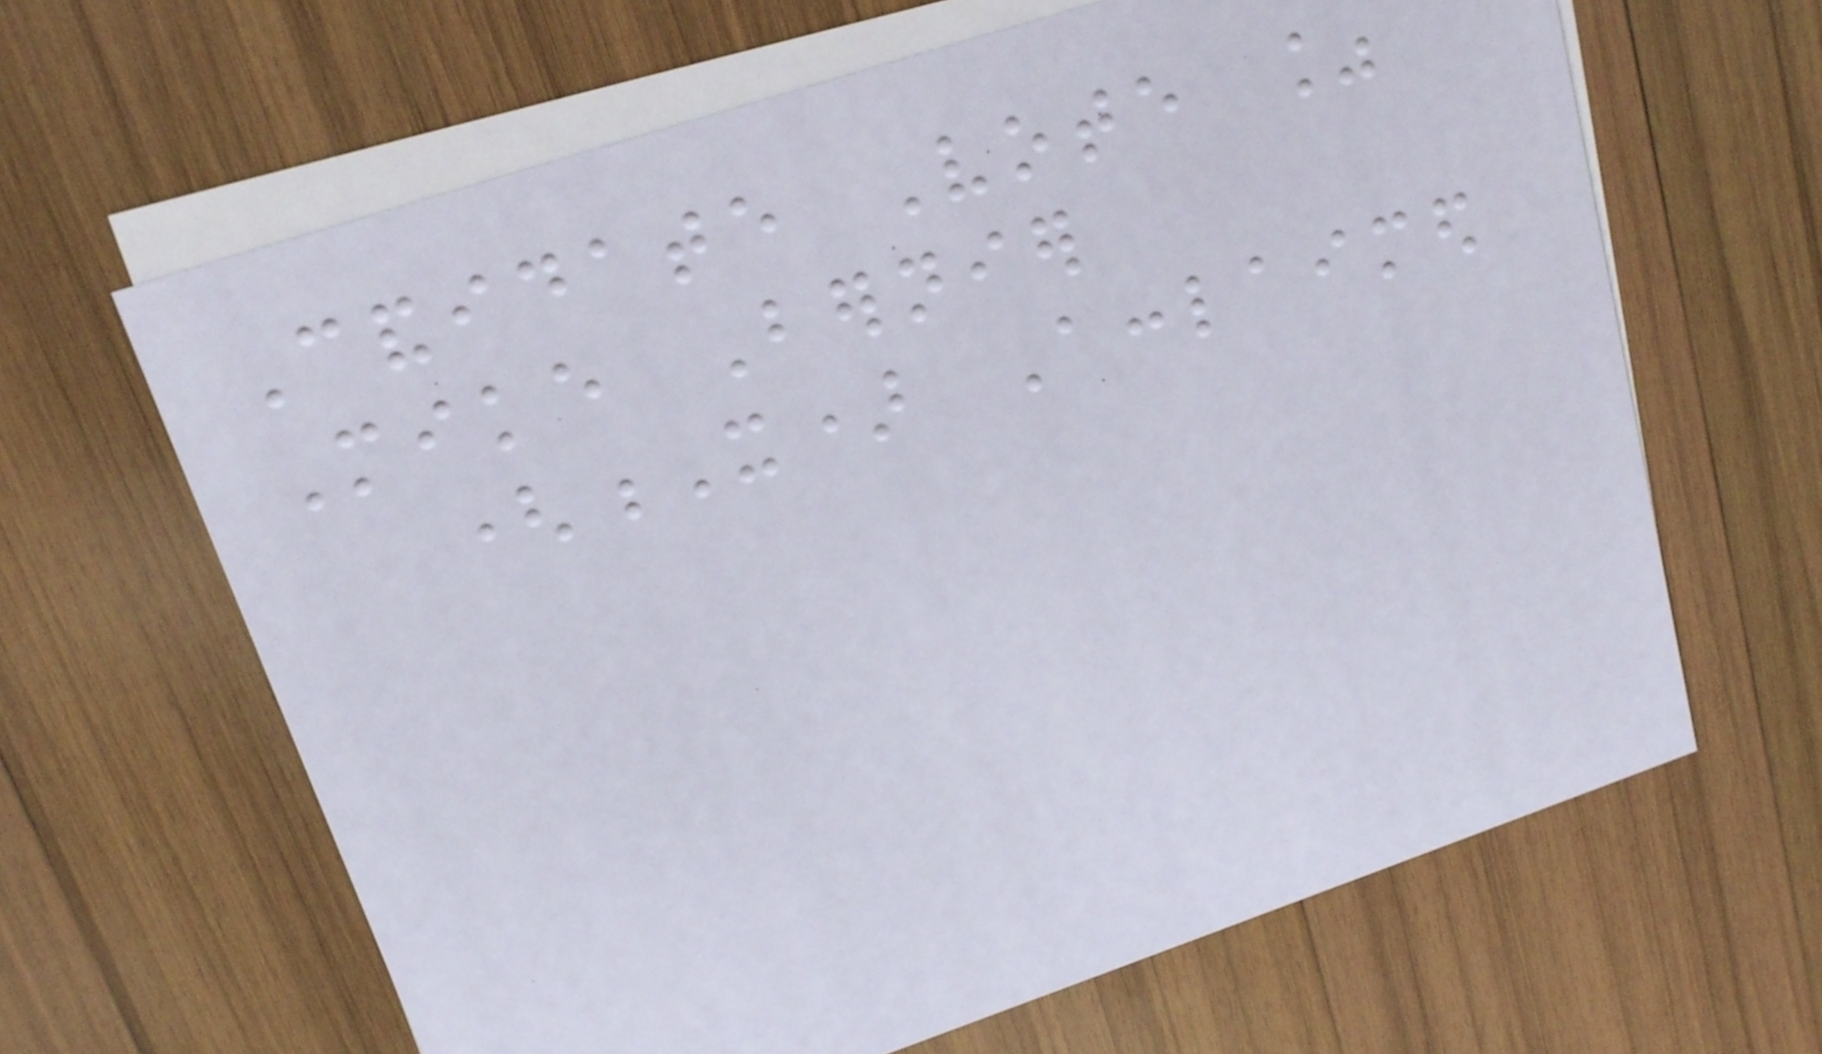Candidate Vote %
Mike Bernier
(X) Acclaimed
